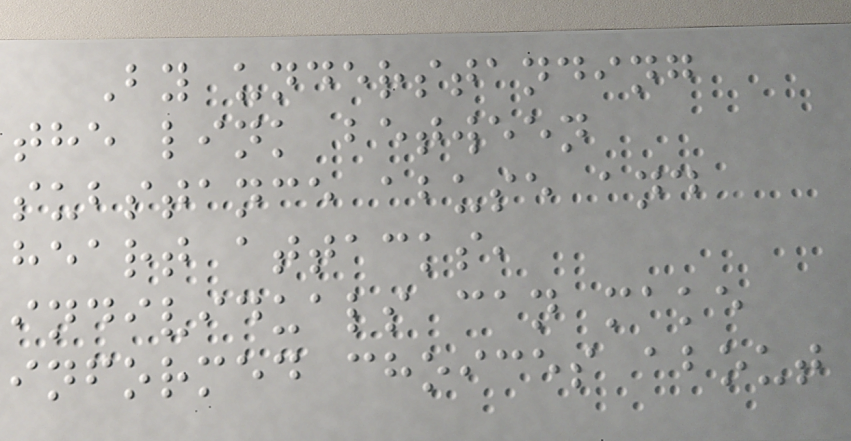By understanding
the link between
substance abuse and
heart attacks,
individuals can make
informed choices about
